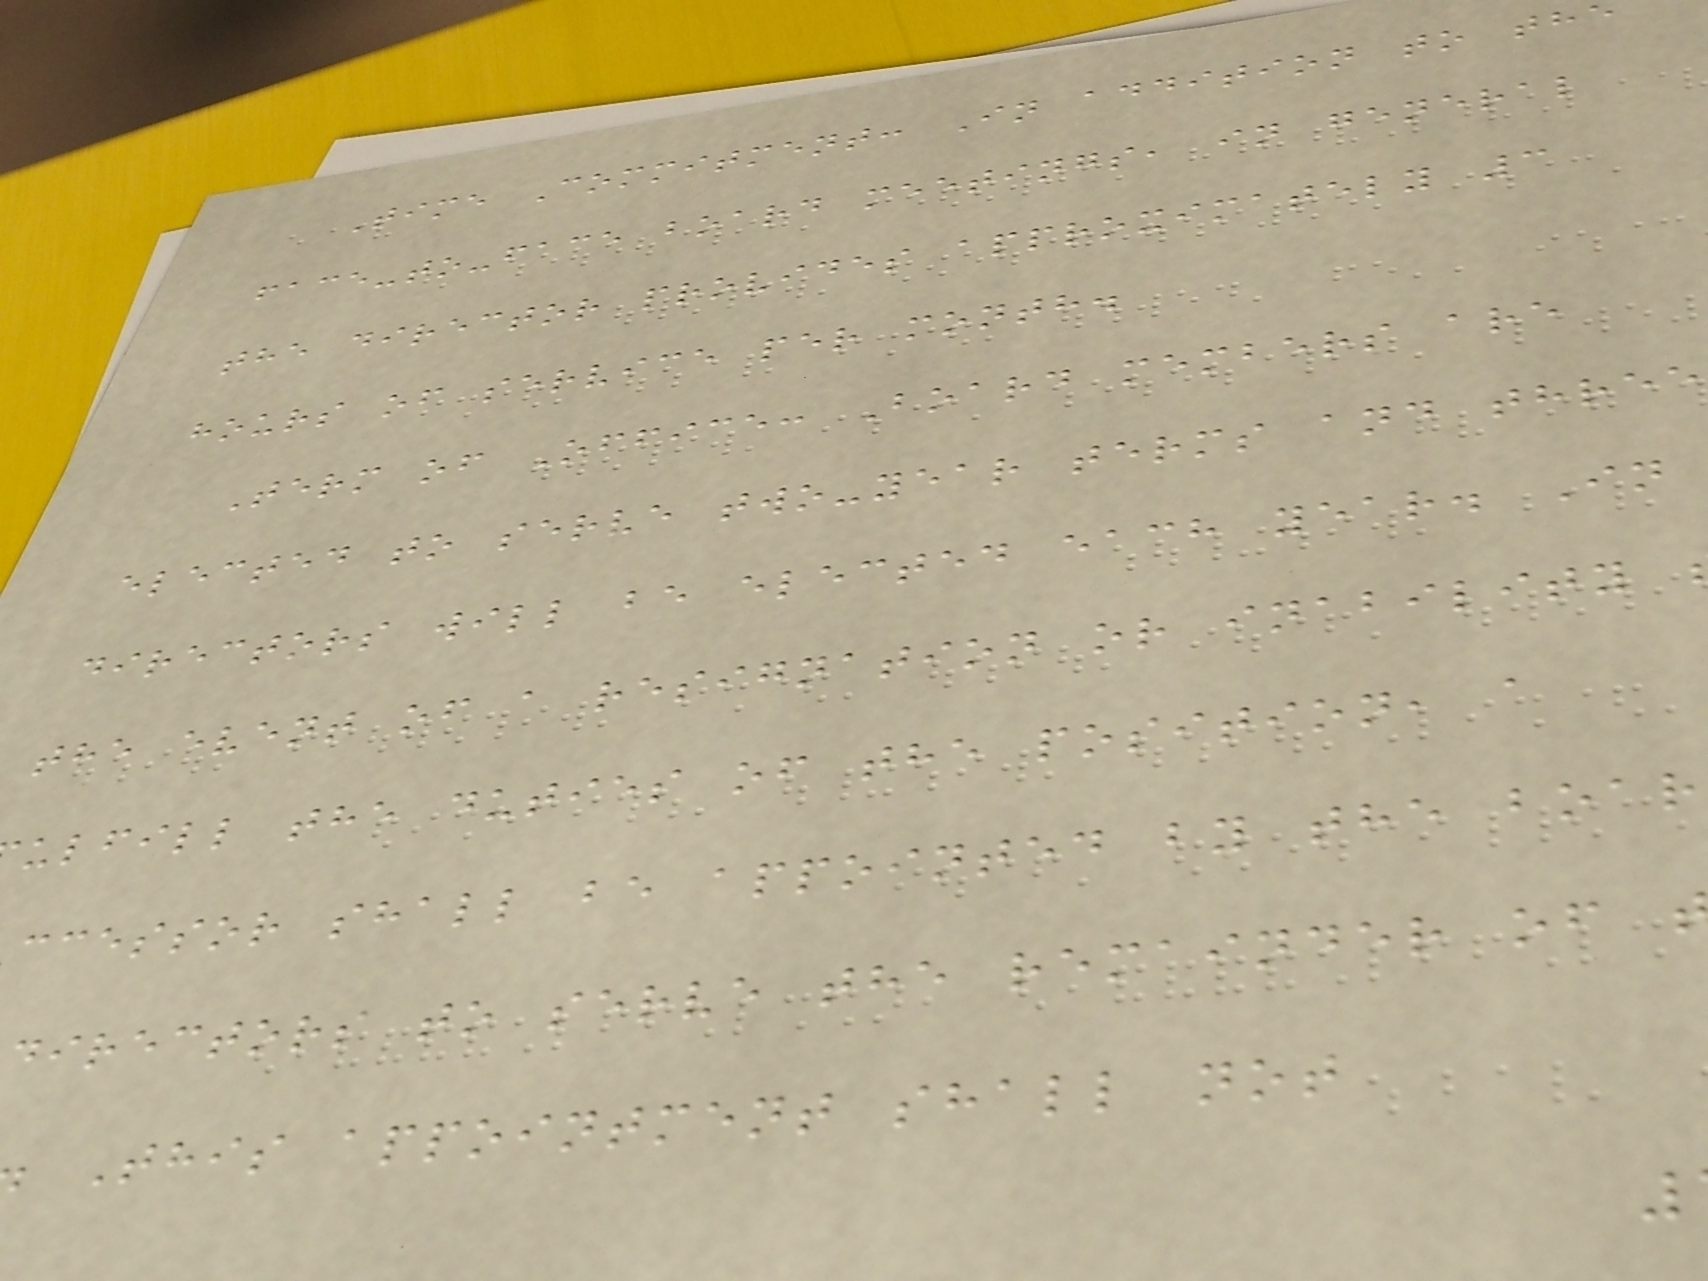Time Commitment: In addition to th
face-to-face board meetings, in general
the director provides approximately 3
hours of service per month.
Term of Office: Board members are
elected to serve two-year terms and three
directors will be elected each year. In
the event of a resignation or inability
ulfill the duties of the position, a
ccessor shall be appointed by the boar
directors to serve the remainder of
This appointment shall not
